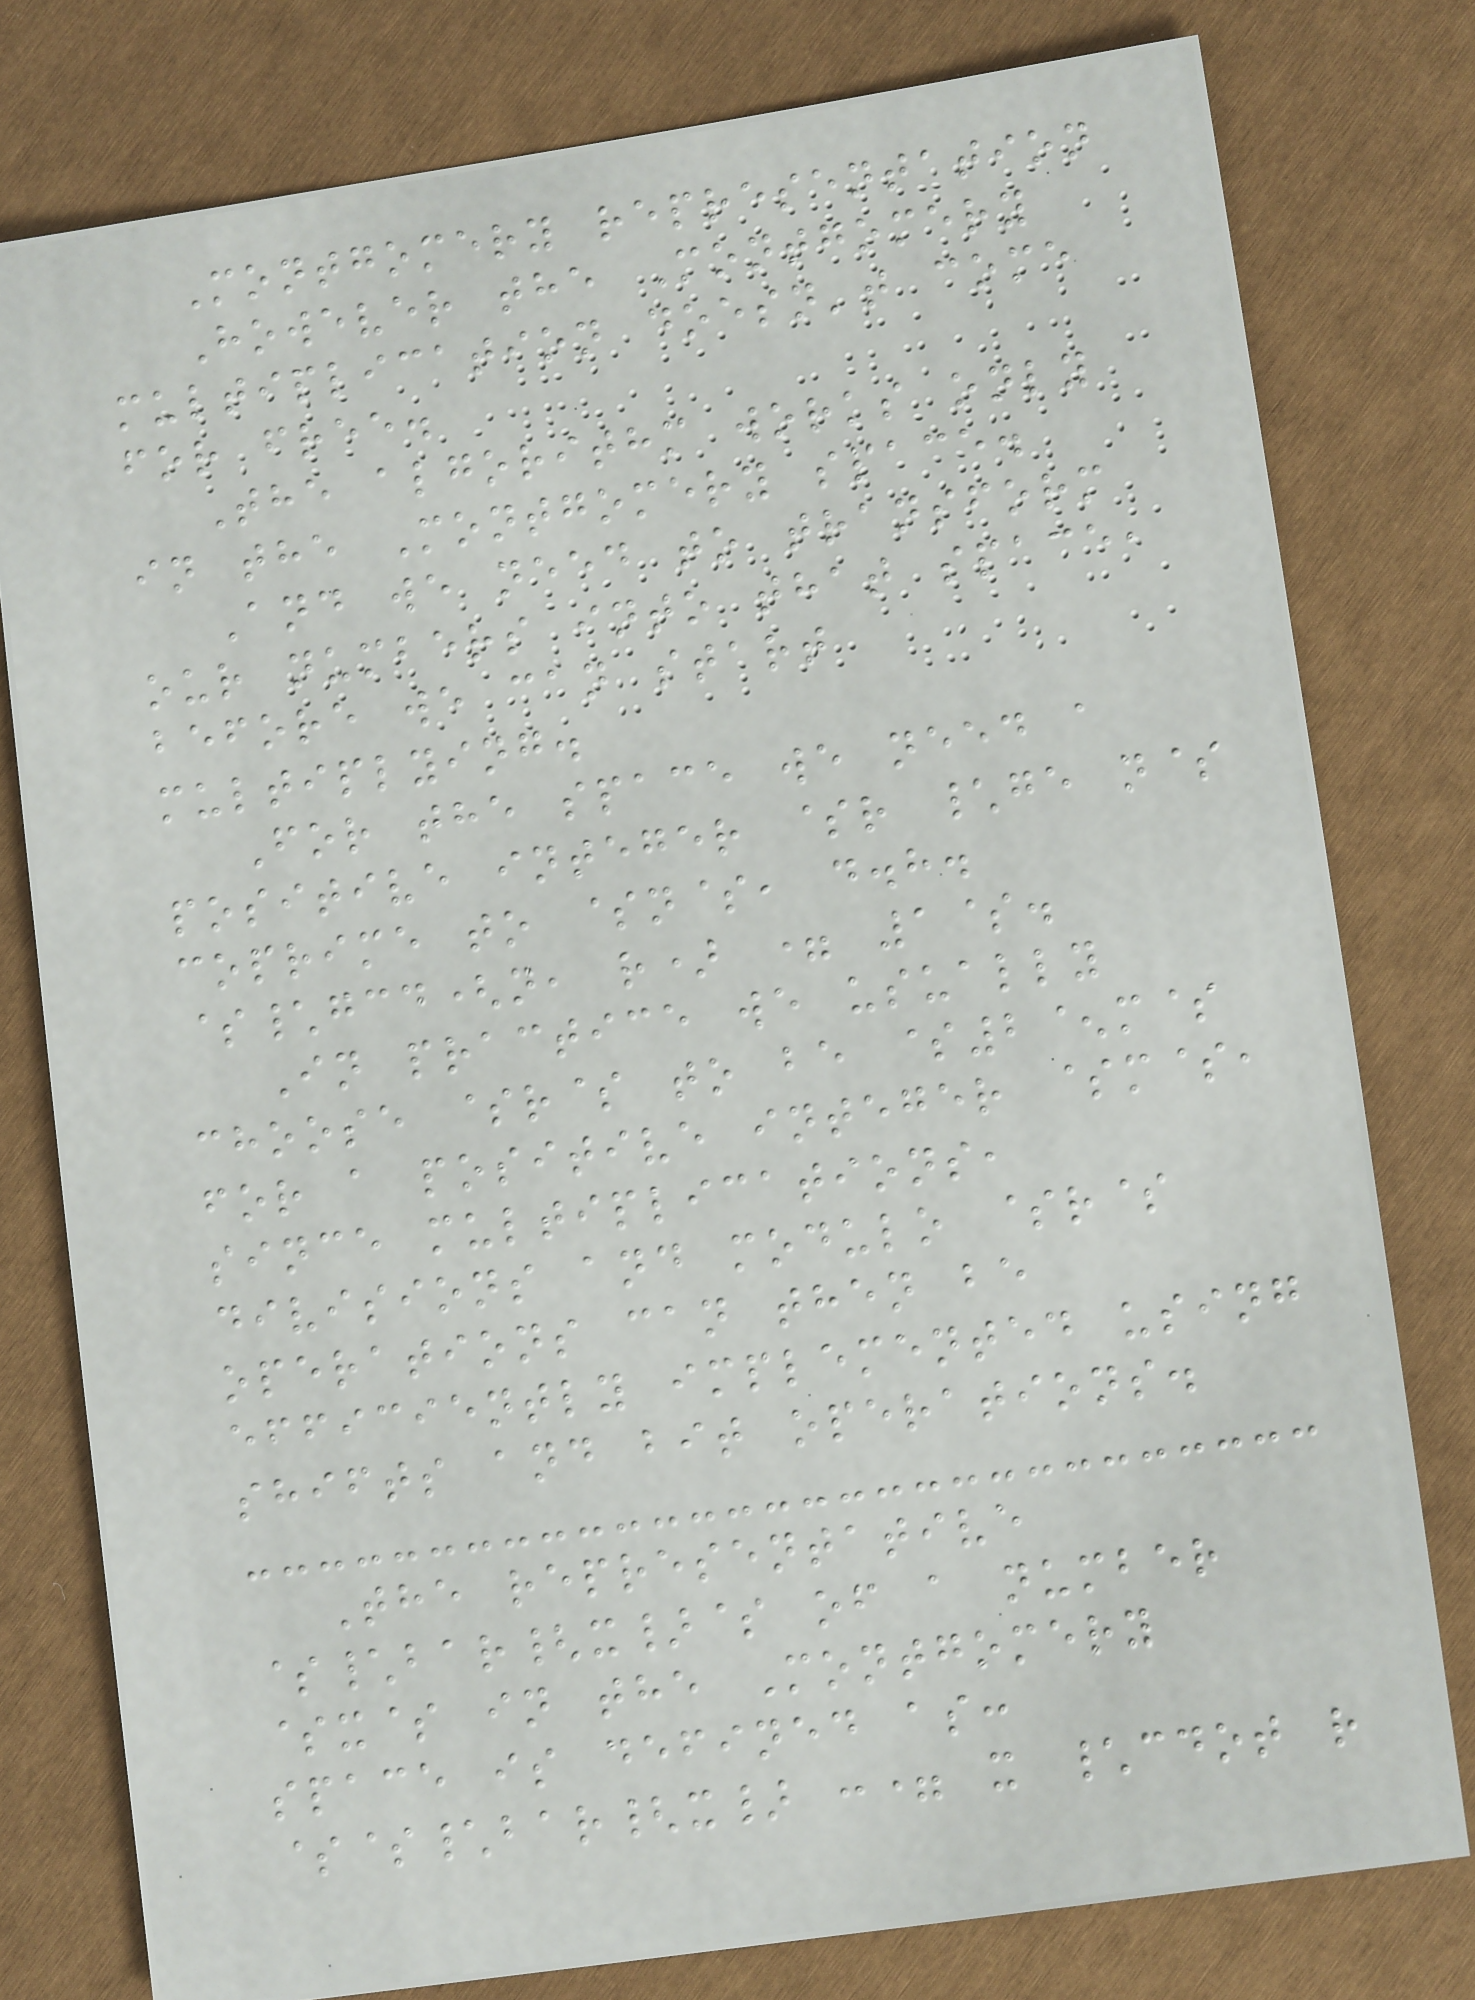Montgomery representation
However the Montgomery
multiplication doesn't come
for free.
The algorithm works only
in the Montgomery space.
And we need to transform
our numbers into that space,
before we can start
multiplying.
For the space we need a
positive integer $r \ge n$
coprime to $n$, d.h.
$\gcd(n, r) = 1$.
In practice we usually
choose $r$ to be $2^m$
for a positive integer $m$,
since multiplications,
divisions and modulo $r$
operations can then be
efficiently implemented using
shifts and bit operations.
The representative
$\bar{x}$ of a number
$x$ in the Montgomery
space is defined as:
$$\bar{x} := x \cdot r
